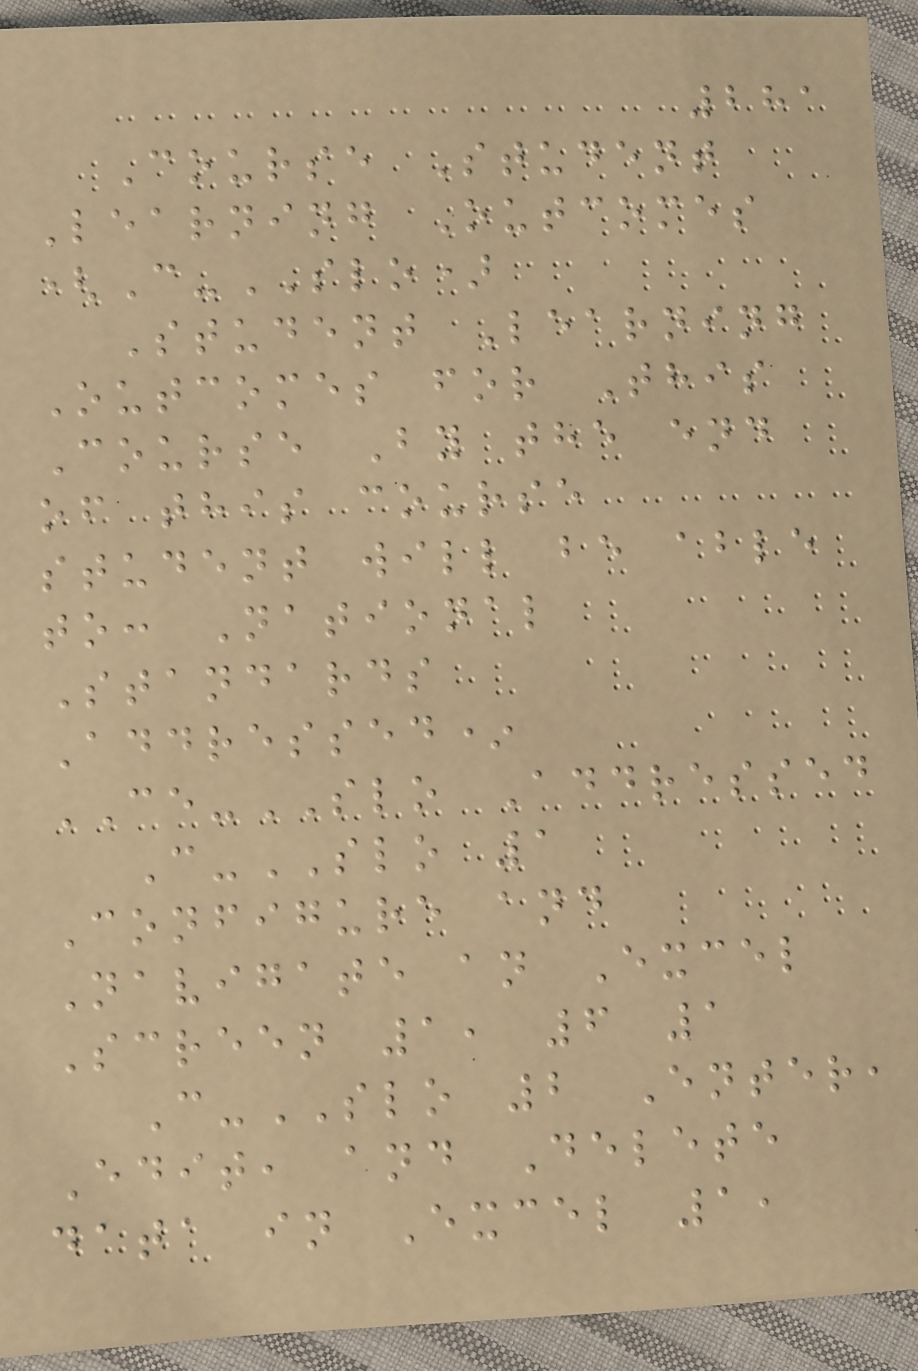281
Course Student
Learning Outcomes
(C-SLO)
Student Learning
Outcomes for This
Course By the end
of this course
student will be able
to: National
Standards
Addressed*
CE-SLO Addressed
C-SLO 1
Configure and
Navigate an Excel
Screen 1, 6 1
C-SLO 2 Enter,
Edit, and Delete
data in Excel 1,
